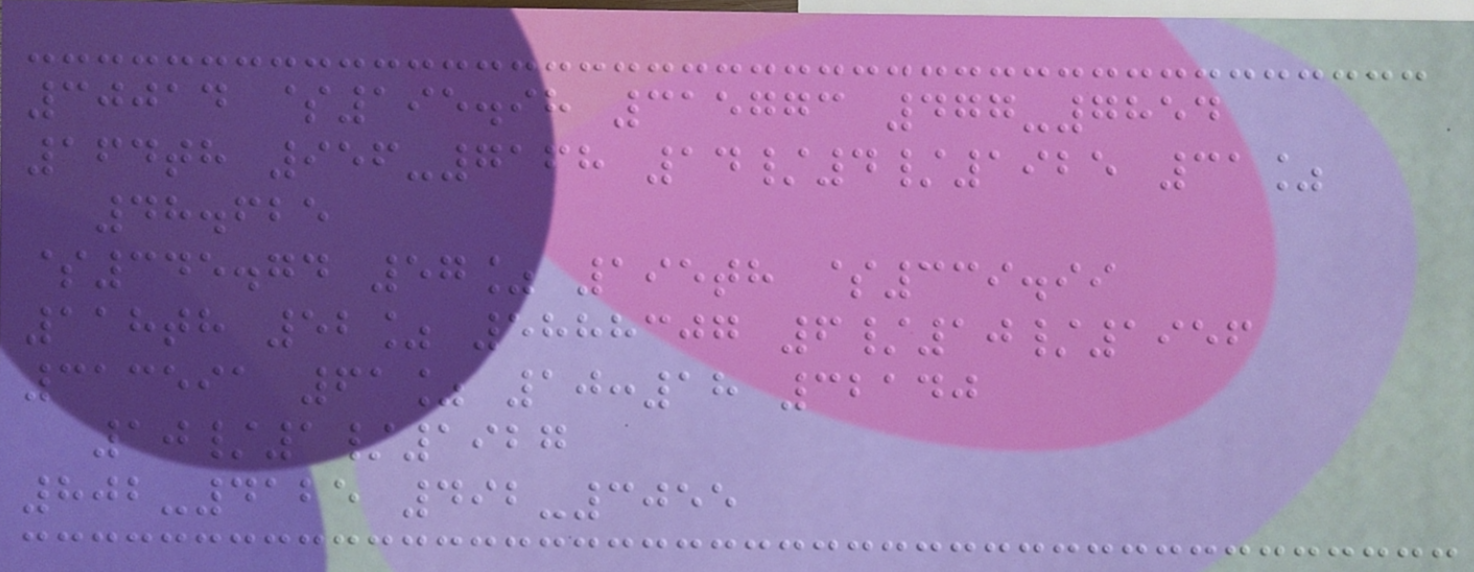30014 $195.98 315773 477-7854
164th 956-7168 14/4/1925 31%
48.625
$345.74 57% 195th $339.99
118th 52% 5888307 6/10/1956
313591 61% 10:18 32140
10/1/1927
802-4125 492-3055
